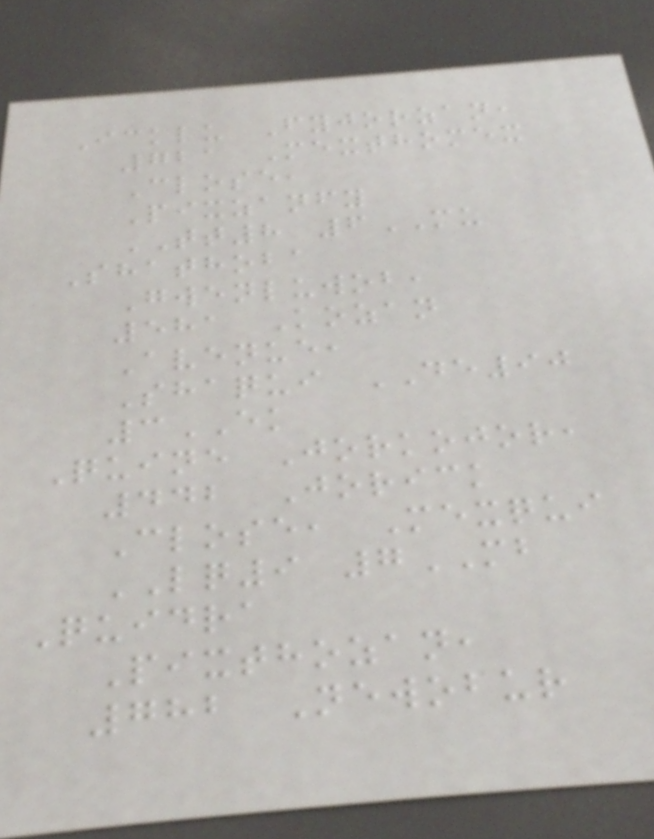Icklu Fyjorzan,
721 Mexthomex
Close,
Pixzanfy
TT8 6MU
Shathoba
Gwenluwob,
581 Kozan
Avenue,
Shaqui DE90
3EK
Quine Jorkojor,
442 Jorick
Close, Mexqui
LQ9 7MB
Quidra
Pixthozan,
782 Newobur
